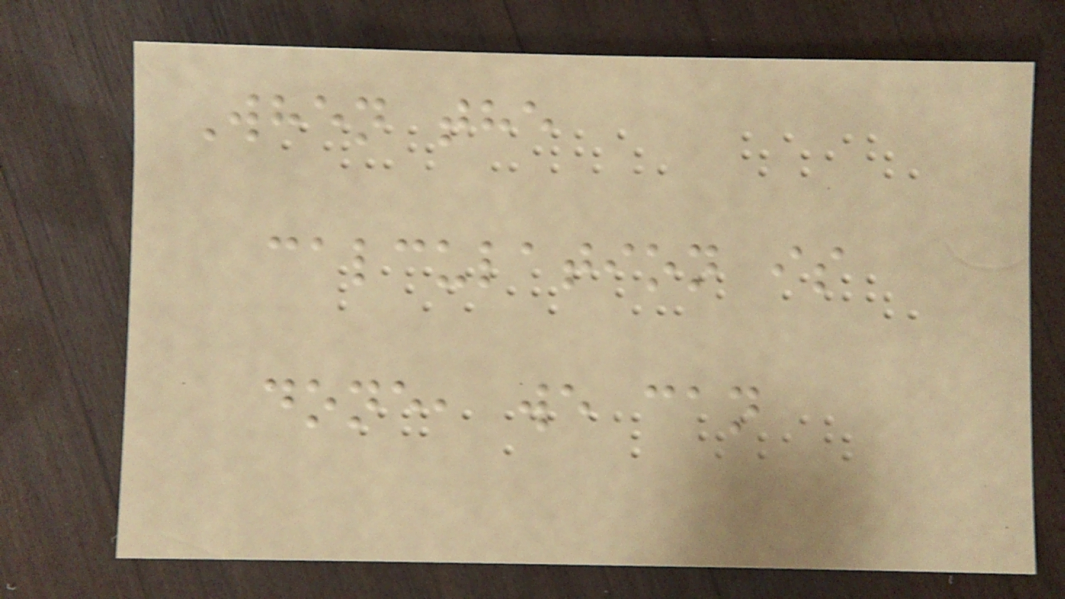When the
calculation is
done, we can
